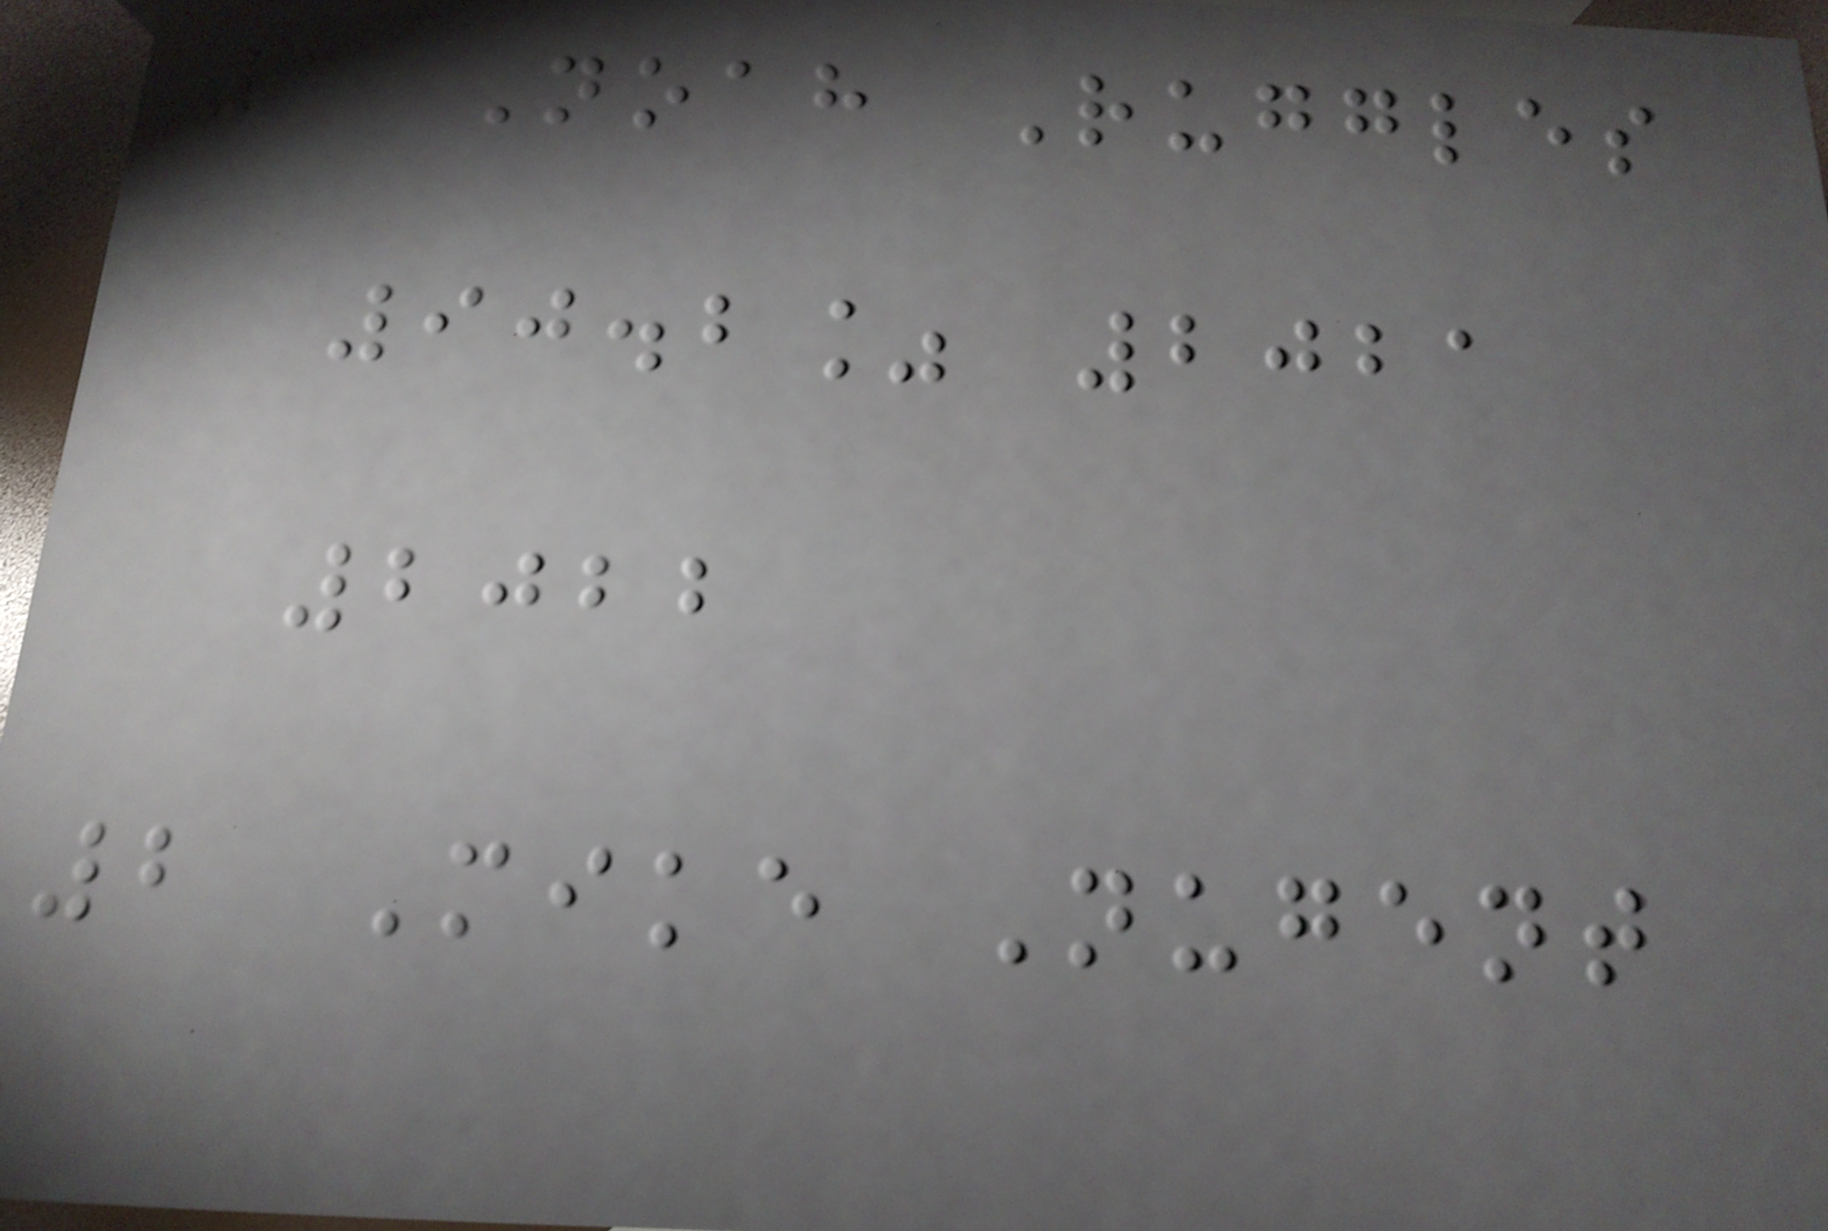1 Noah Ruggles
90.2% 2021
2022
2 Mike Nugent
